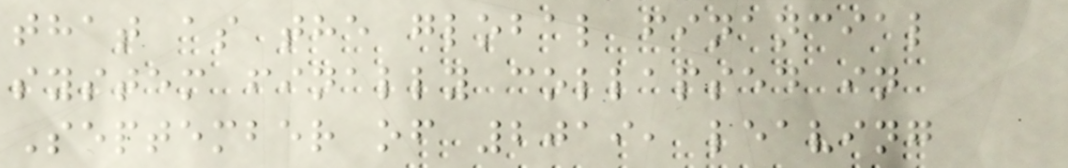that as the global financial
system finally collapsed in
September of 2019, leaving
